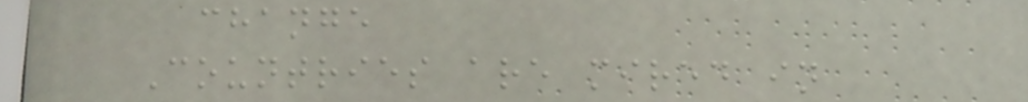change
Countries are mired in
